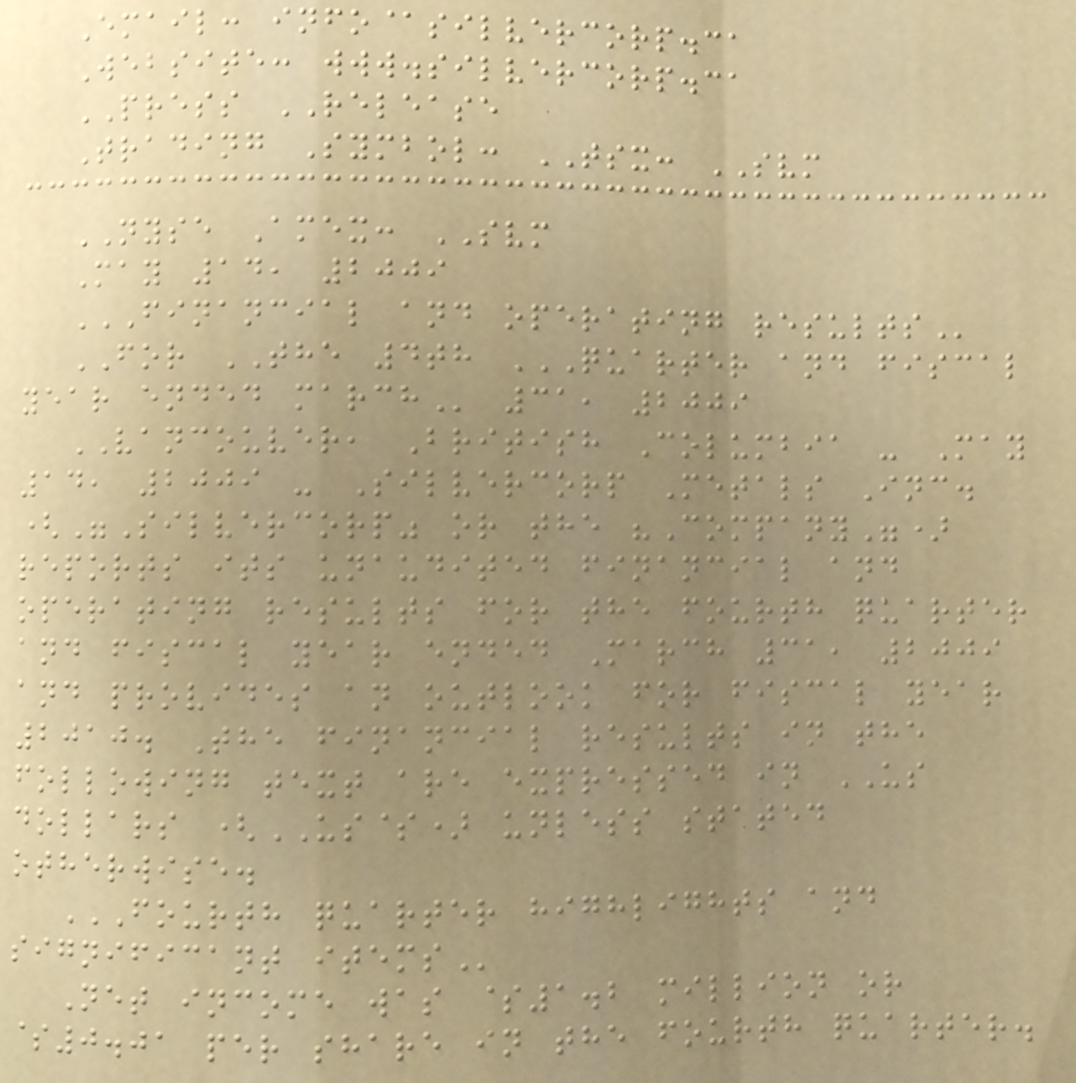Email: info@silvercorp.ca
Website: www.silvercorp.ca
PRESS RELEASE
Trading Symbol: TSX: SVM
NYSE Amex: SVM
May 14, 2009
FINANCIAL AND OPERATING RESULTS
FOR THE 4th QUARTER AND FISCAL
YEAR ENDED MARCH 31, 2009
VANCOUVER, British Columbia - May
14, 2009 - Silvercorp Metals Inc.
("Silvercorp" or the "Company")
reports its unaudited financial and
operating results for the fourth quarter
and fiscal year ended March 31, 2009
and provides an outlook for fiscal year
2010. The financial results in the
following text are expressed in US
dollars (US$) unless stated
otherwise.
FOURTH QUARTER HIGHLIGHTS AND
SIGNIFICANT ITEMS
Net income was $1.2 million or
$0.01 per share in the fourth quarter.
